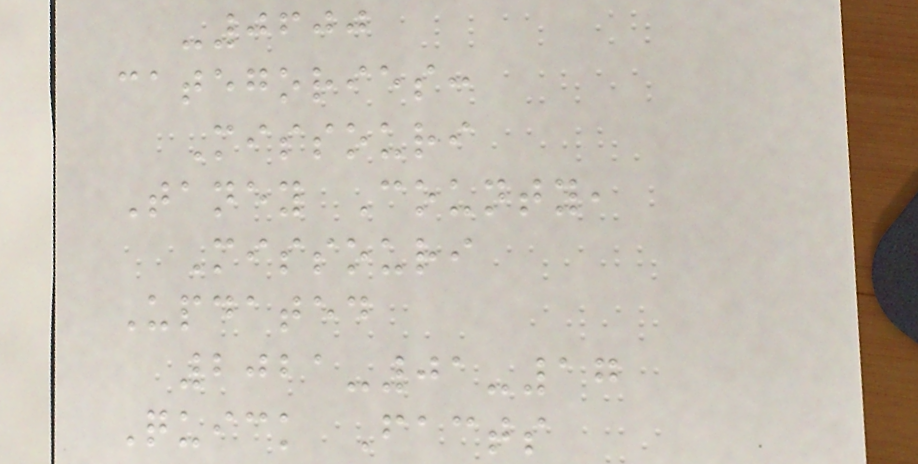-0600
categories:
Missouri
Taney County,
Missouri
Updated
2021-01-17
Quick Facts
